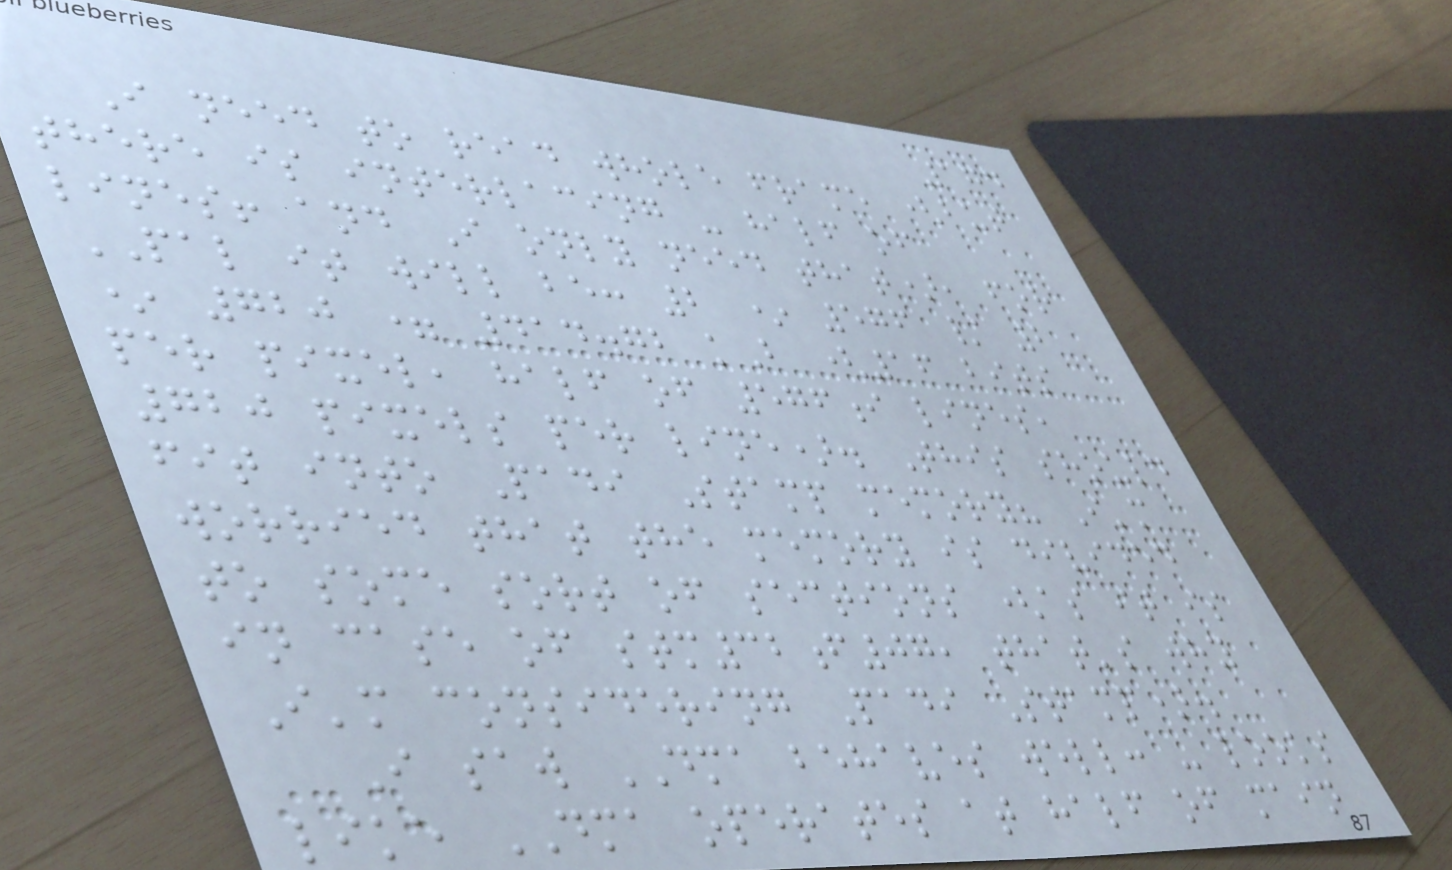174
I need to read whole frame (but
there is interlacing - half of
lines! and I only need that), for
PAL it will be: 2 * 576 / 2
* 720 = 414.72 kB (16 bits
per pixel, half of 576i lines,
720 pixels per line). This should
fit into Padi Stamp memory? I'm
worried that the memory is divided
to some sort of sections (as it is
in case of stm32f07, that's why
I'm considering Padi Stamp).
I saw DMA behaves well: - looks
like DMA operates at half of main
